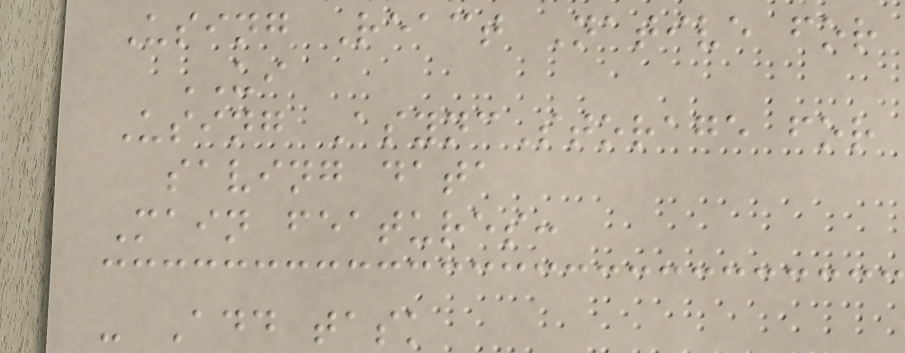Using React Native for
UI
Using AsyncStorage for
saving data
Main features:
- Add task
